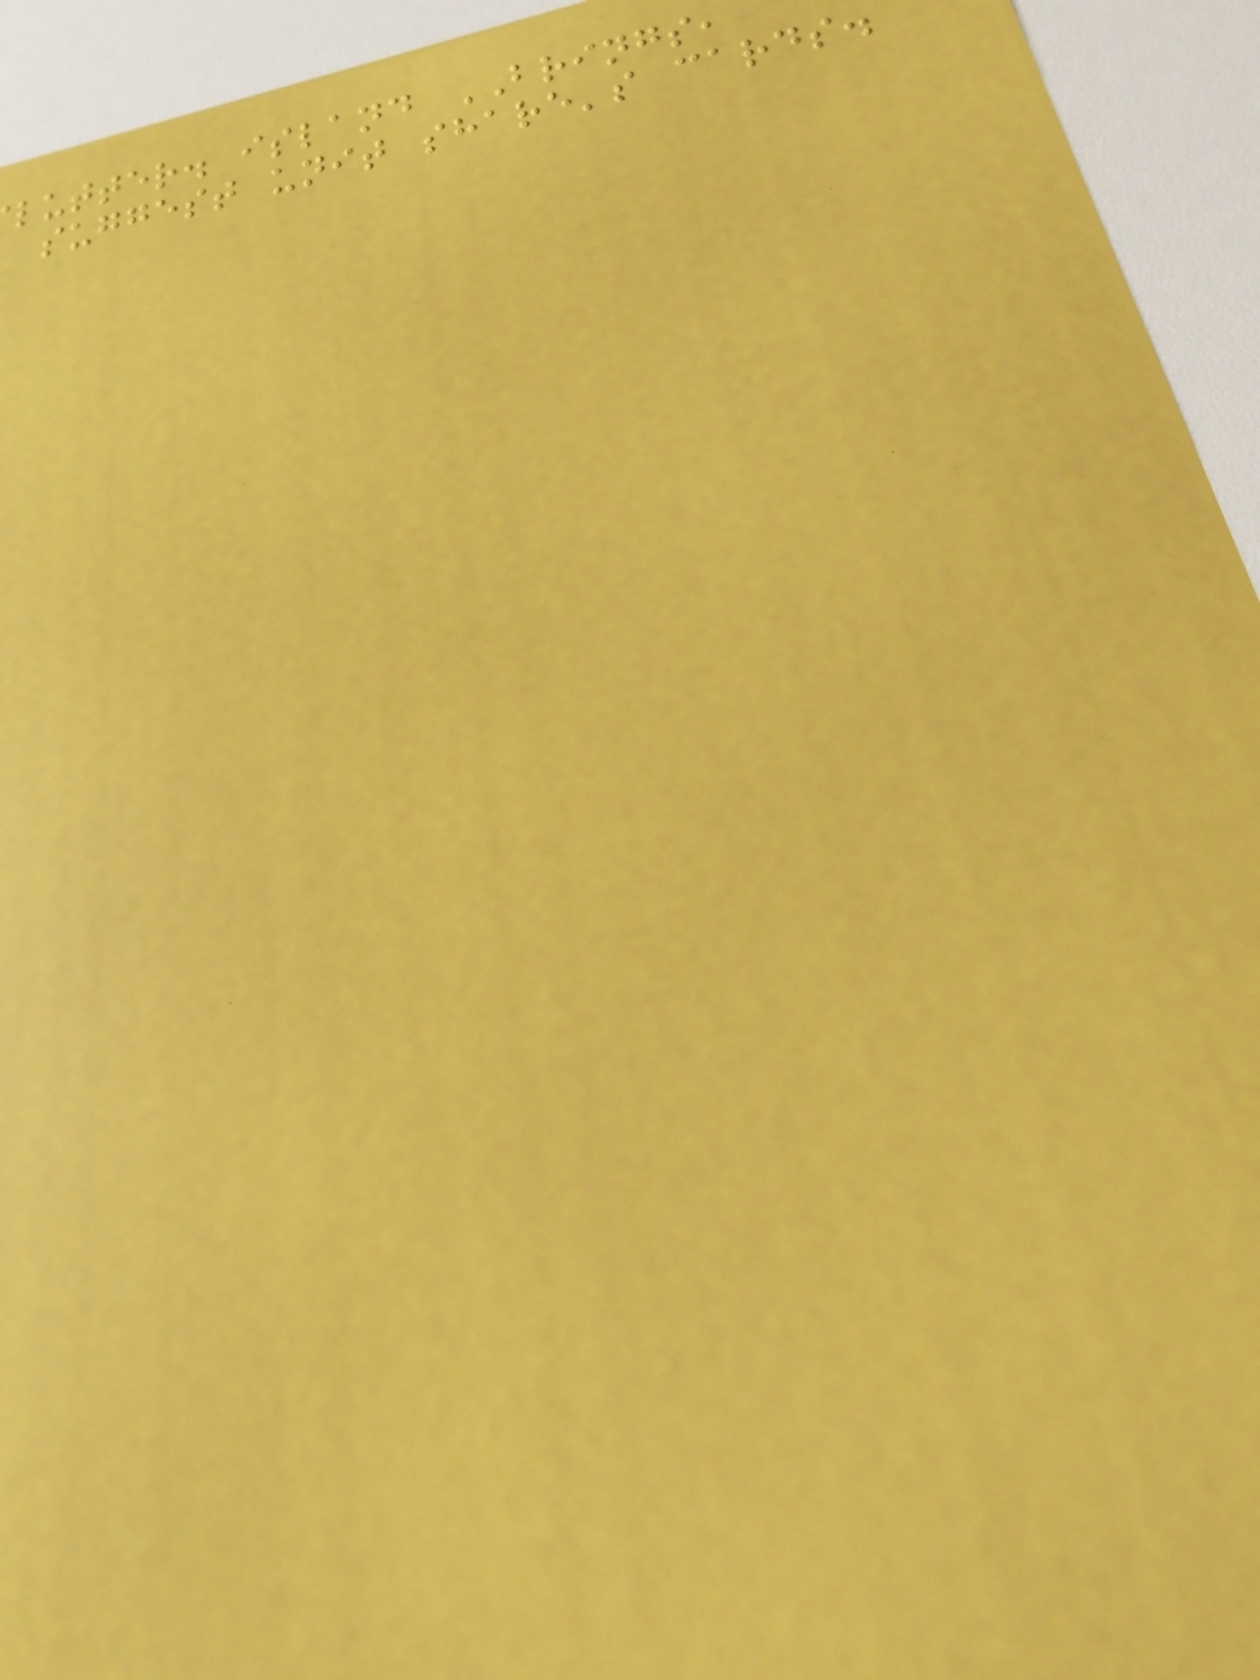lutter. island BRINGS,
suggest unit share's cards.
